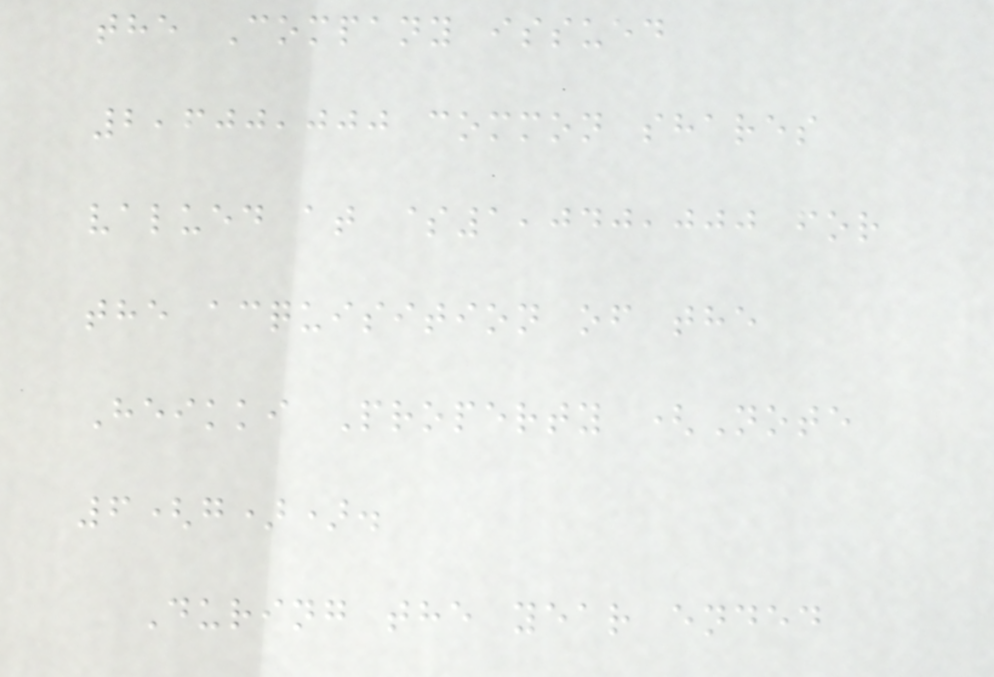the Company issued
2,600,000 common shares
valued at $1,040,000 for
the acquisition of the
Heikki Property (Note
6(g)).
During the year ended
